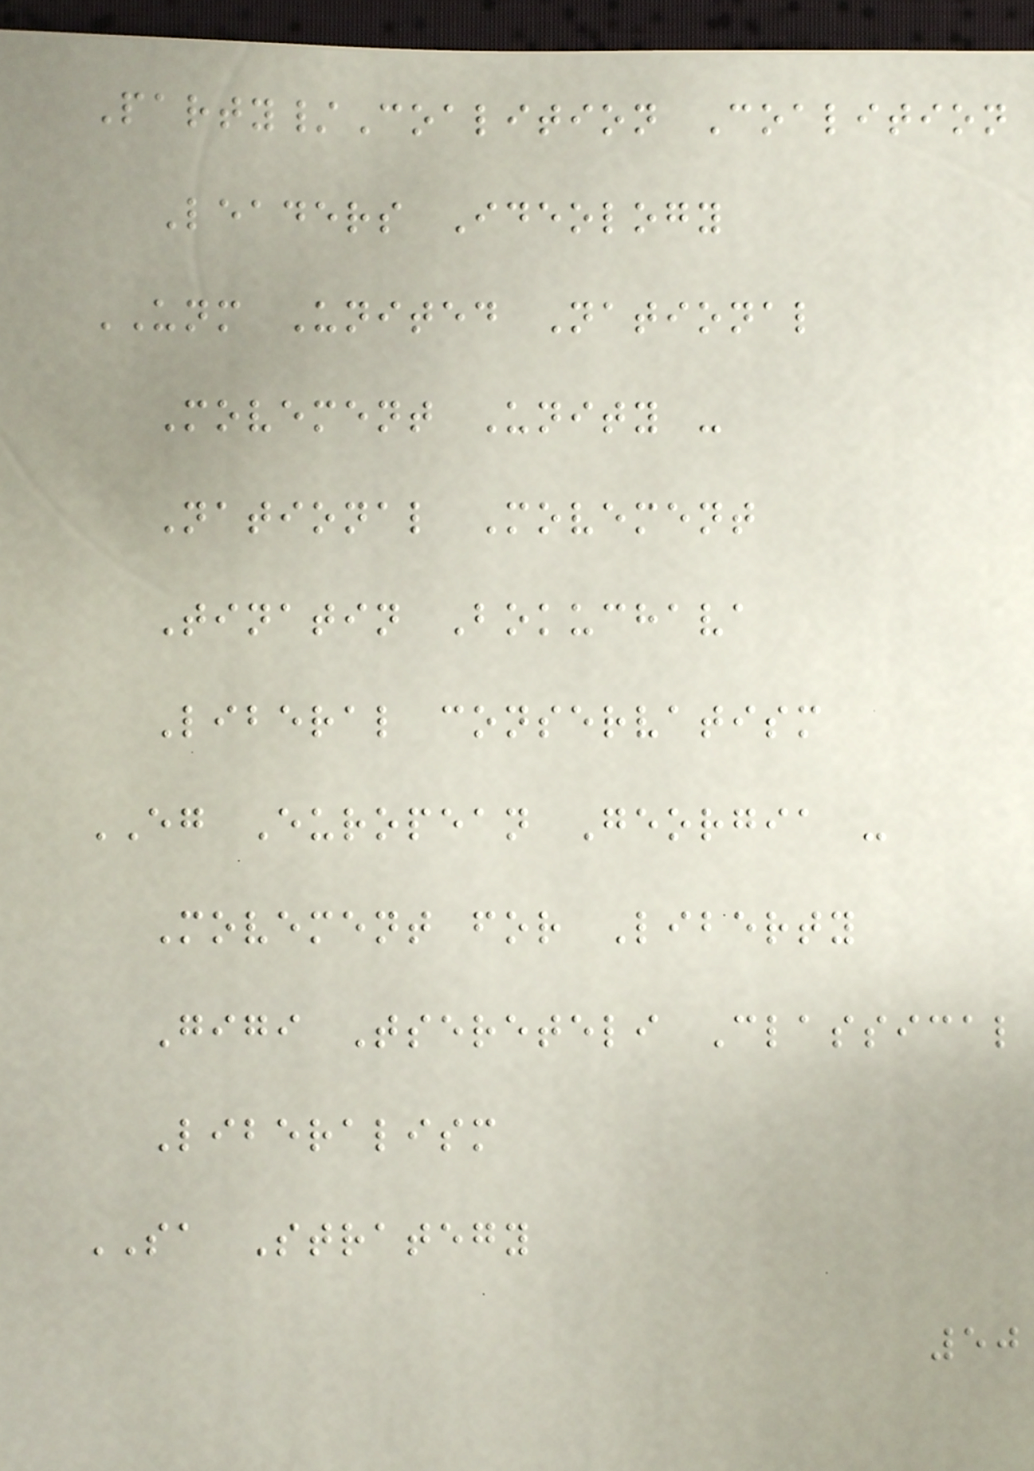Party/Coalition Coalition
Leaders Ideology
UNM United National
Movement Unity -
National Movement
Tinatin Bokuchava
Liberal conservatism
EG European Georgia -
Movement for Liberty
Gigi Tsereteli Classical
Liberalism
SA Strategy
50
